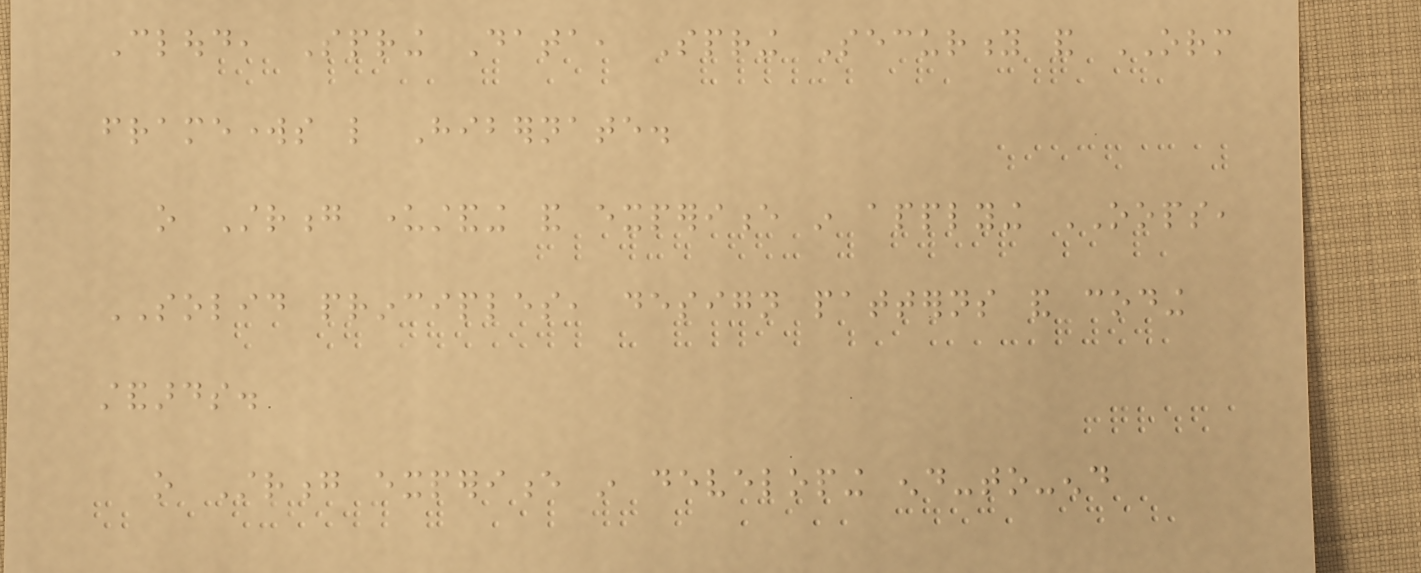Cloud, Spring Data, Spring Security and ORM
frameworks like Hibernate.
o Strong understanding and experience in applying OOPS,
SOLID principles, design patterns and coding
standards.
o Strong experience in developing end-to-end
